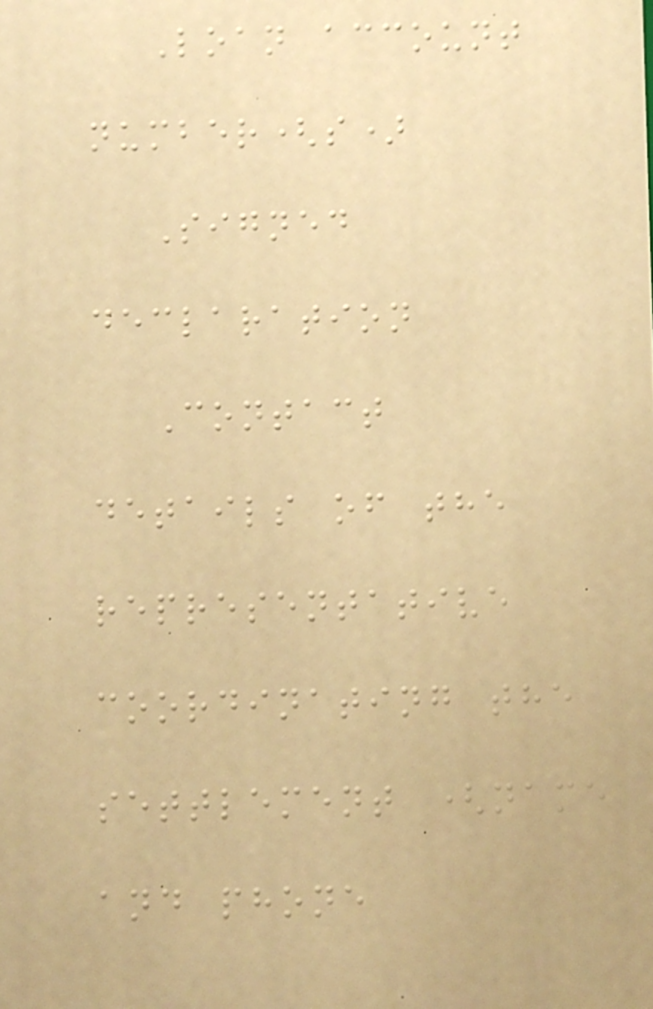Loan account
number(s)
Signed
declaration
Contact
details of the
representative
coordinating the
settlement (name
and phone
